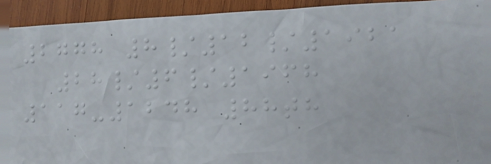2778 8/12/1921
28/6/1968
117-1248 88th
